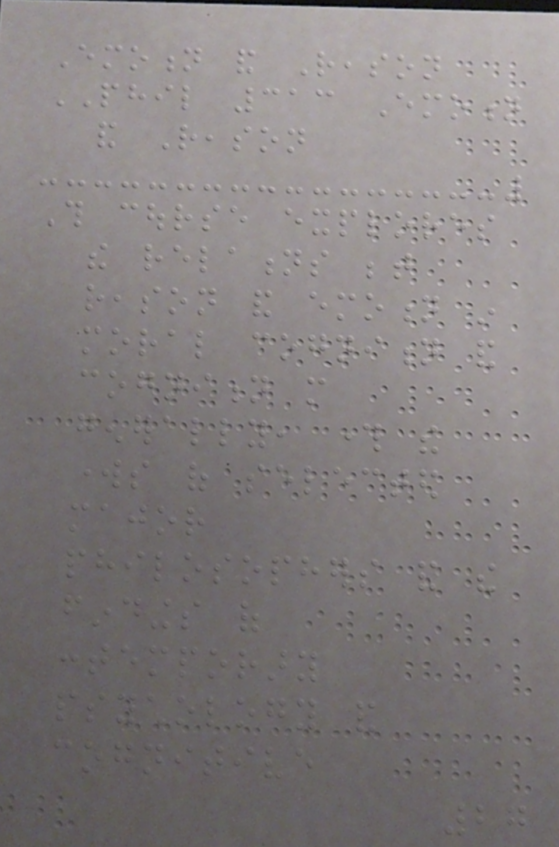Emotion and Reason
PHIL 313 Emotion
and Reason
This course explores
the relations between
reason and emotion in
moral cognition and
cognition more
generally, through the
works of selected
major
philosophers and the
findings of
contemporary
psychology and
cognitive
27
